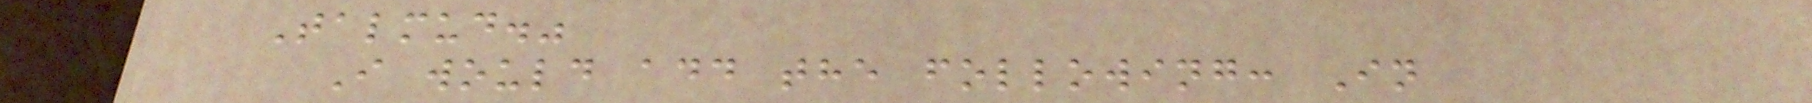Talmud."
I would add the following: In
